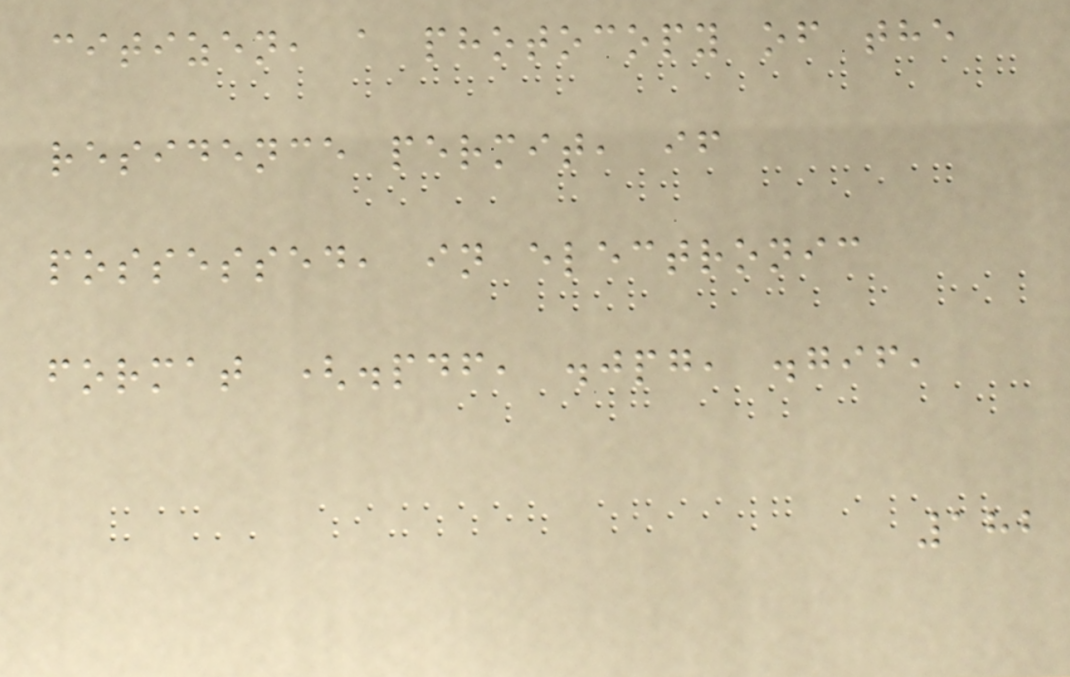citizen, a photocopy of the
residence permit, if
possessed, in electronic
format (.pdf, .jpg, .gif,
182
